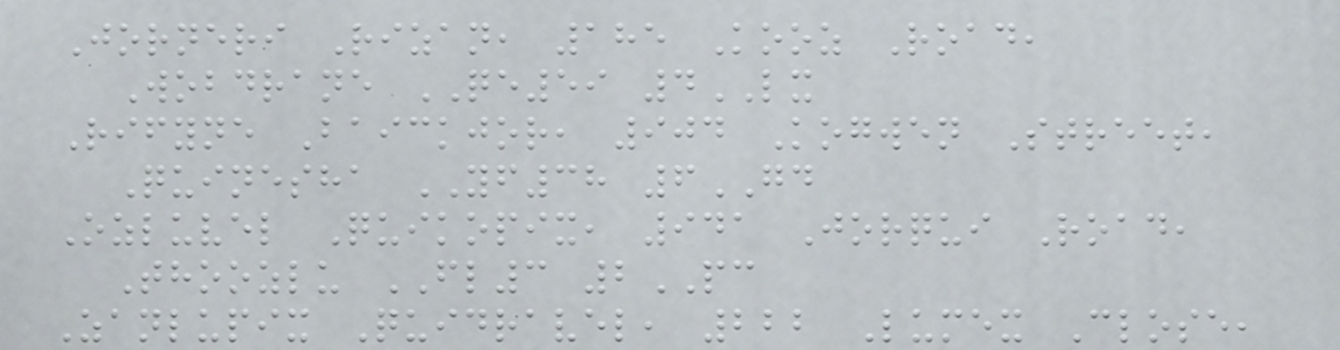Jorneri Rizan, 185 Kooz Road,
Wobdrane QE59 4LX
Rifyne Baickjor, 904 Kogwen Street,
Quinesha YF38 6GD
Ozluvel Quikopix, 941 Jorqui Road,
Thoozlu FL3 2PC
Zanlupix Quidravel, 222 Lumex Close,
